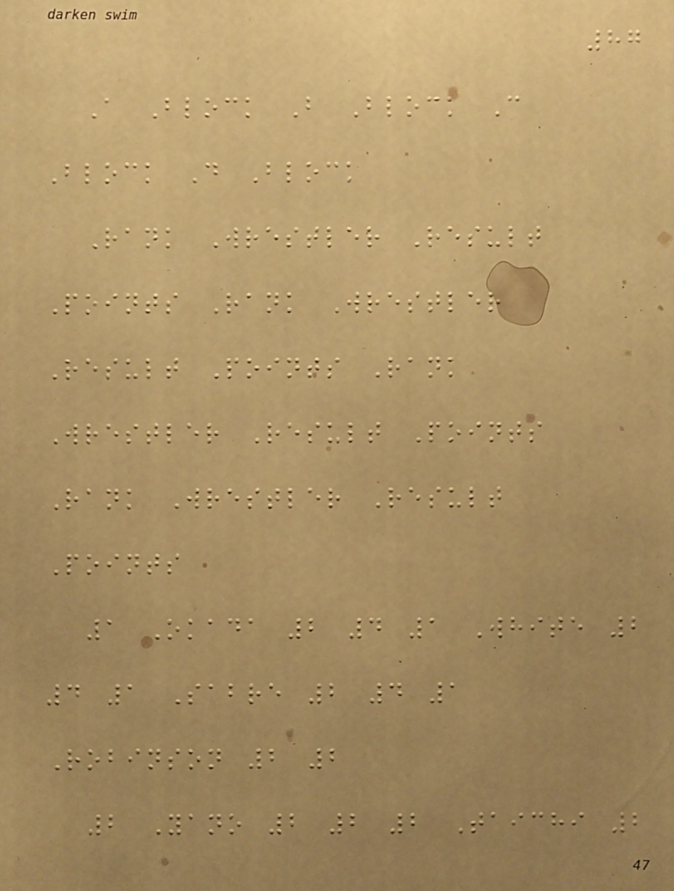87
A Block B Block C
Block D Block
Rank Wrestler Result
Points Rank Wrestler
Result Points Rank
Wrestler Result Points
Rank Wrestler Result
Points
1 Okada 2 4 1 White 2
4 1 Sabre 2 4 1
Robinson 2 2
2 Yano 2 2 2 Taichi 2
